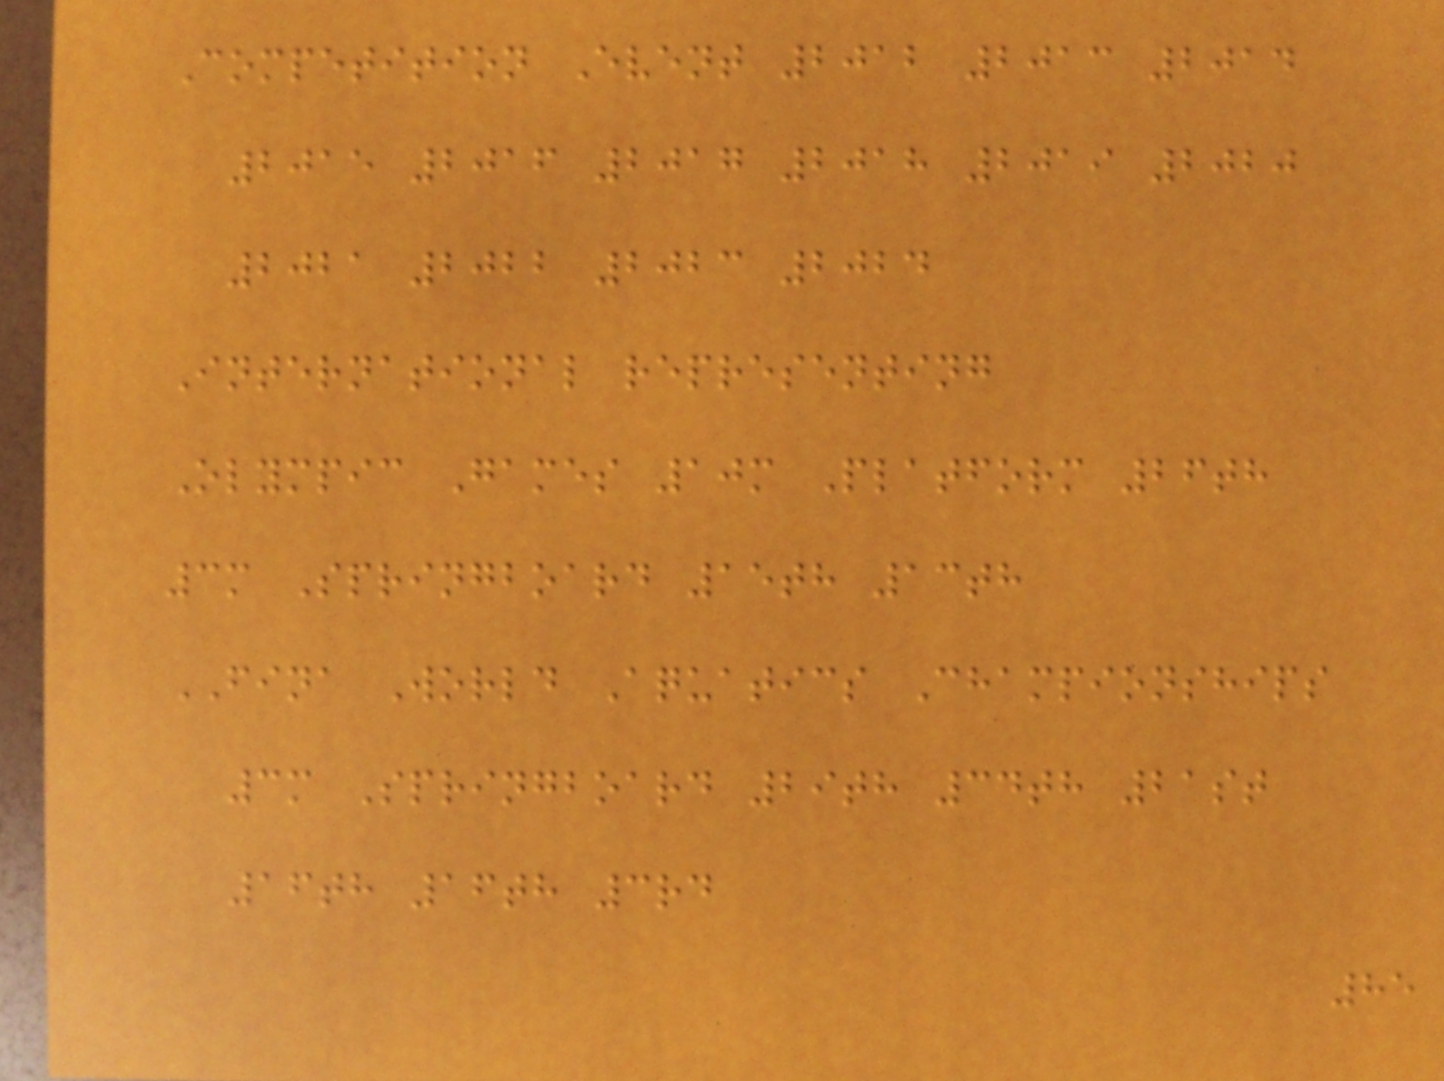Competition Event 2012 2013 2014
2015 2016 2017 2018 2019 2020
2021 2022 2023 2024
International representing
Olympic Games 10m Platform 26th
3m Springboard 15th 13th
FINA World Aquatics Championships
3m Springboard 29th 34th 21st
16th 16th 3rd
85
